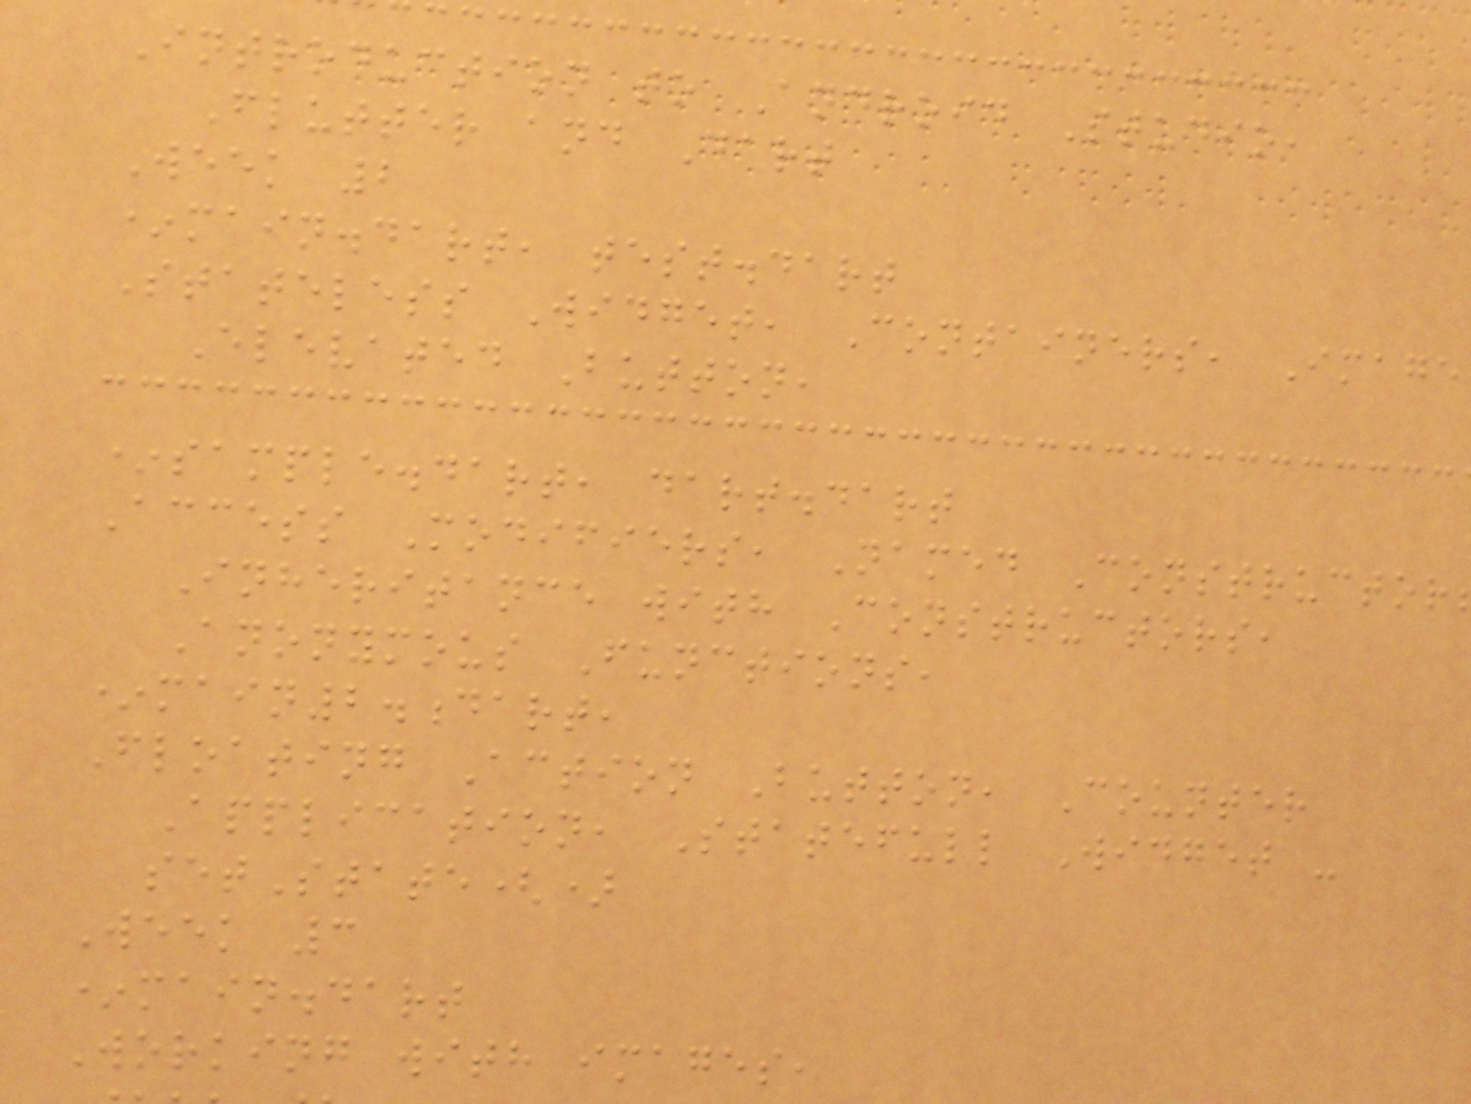Introduction to Android Studio,
Flutter and Dart
Week 2
*main.dart, test.dart
Stateless Widget, Containers, Image
Elevated Button,
*sample.dart, dart.dart
Access Modifiers, Named Constructor
Inheritance with Constructors,
Anonymous Functions,
*main2.dart,
Floating Action Button, Counter
Application, Statefull Widget -
setState()
Week 3
*main.dart
Working with images,
